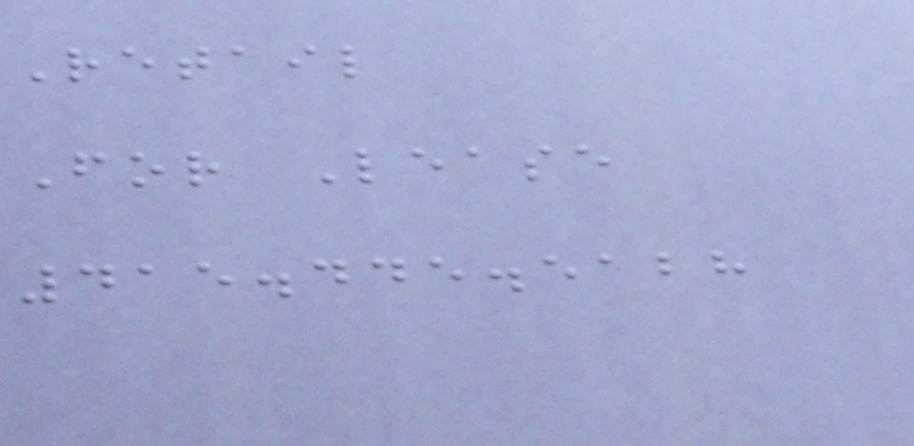Retail
For Lease
415.445.5128
